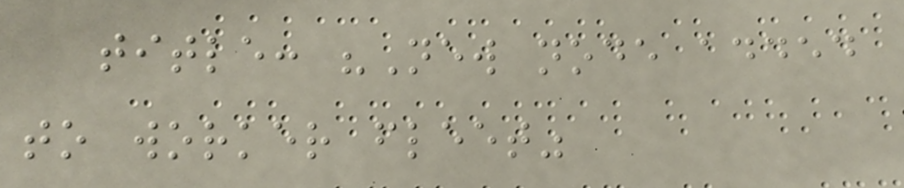title: "New node added
to worker fleet"
